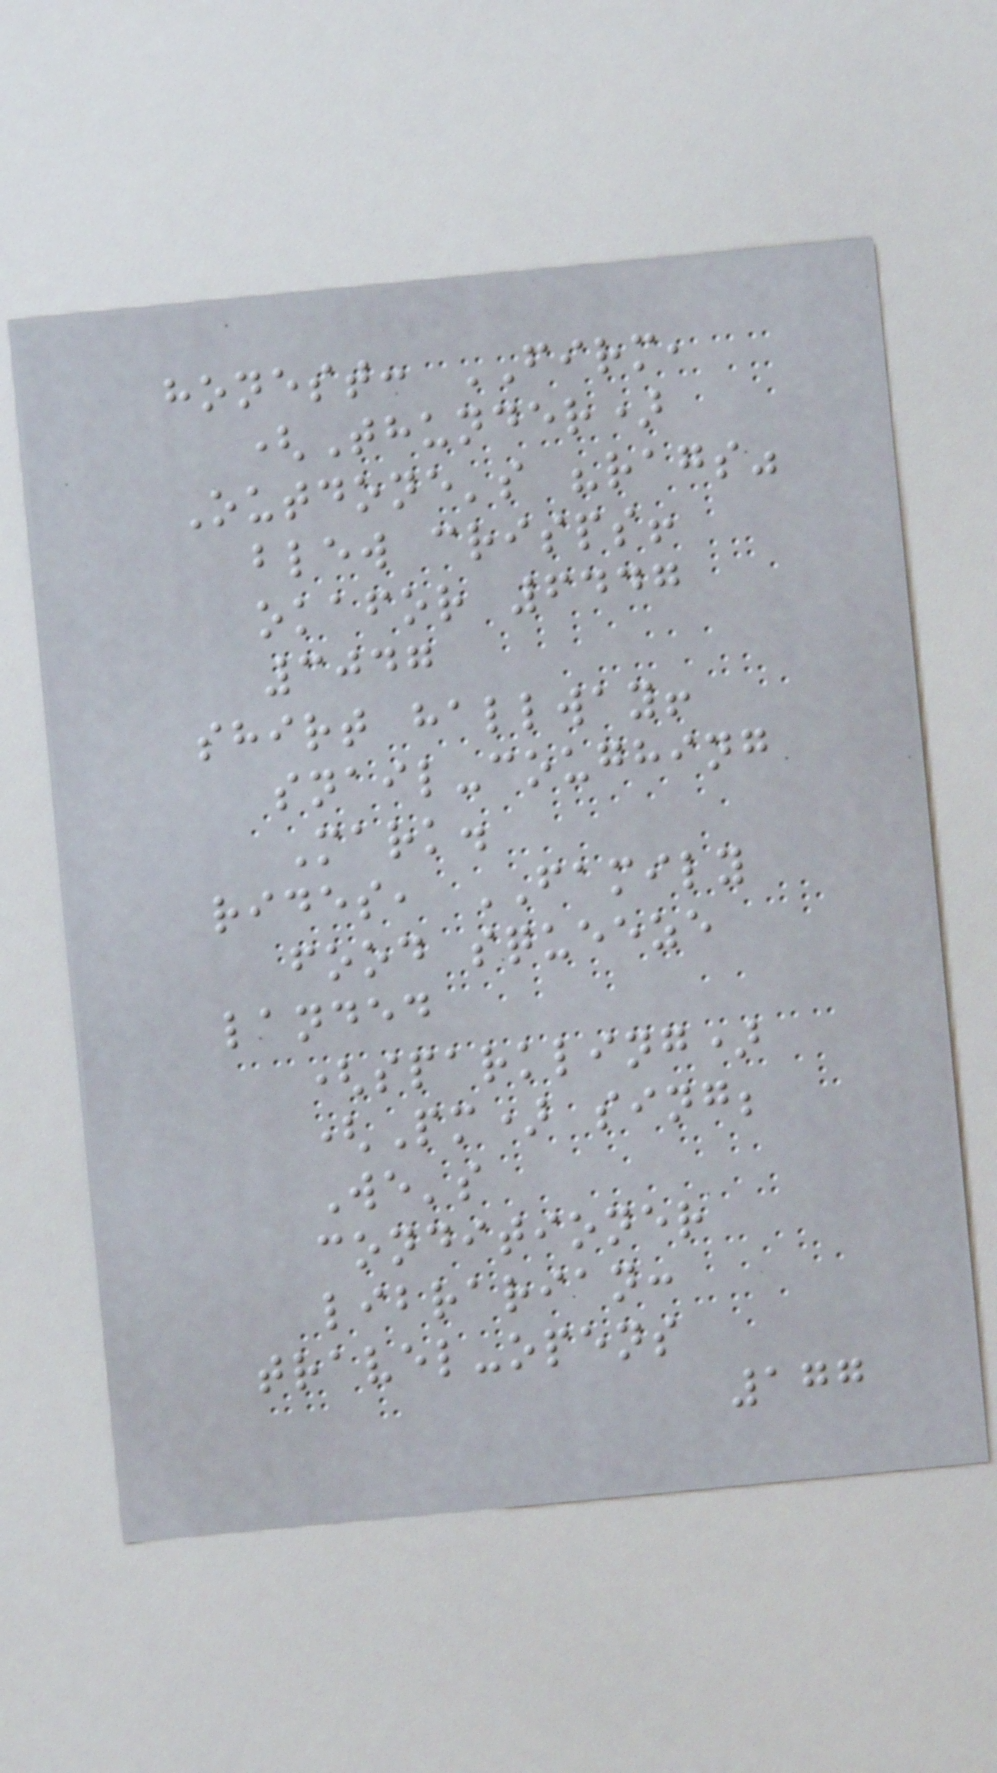honest: FIRM,
(Thunder)
Outdone's "rags"
blew crisps!
okafor 6447
3047
shirt hallway!
snail-coughing
Mark.
rides, FAMILY
food squeeze
landed
(sparkling)
(Pm) sing;
We's
conditioner
librarian:
travel-opens
177
